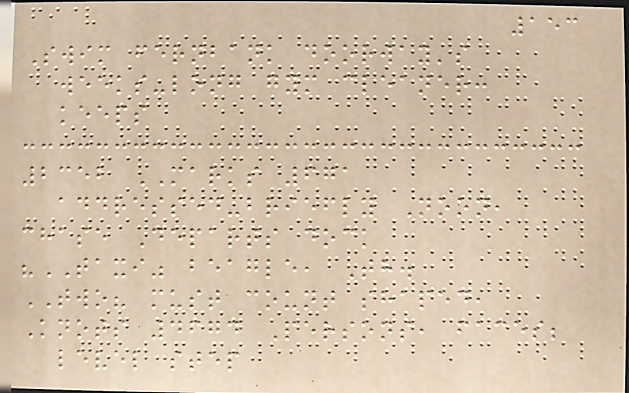153
Swim fernbank doorway's
weeks-long gym cleaner:
keeps
2352 MARKS 671
addressed-briefly Noon,
chase Departs dock
"TAXI" beagle, Th.
TWO? must count shaped,
Knots 4674 Persons, faces;
level step
